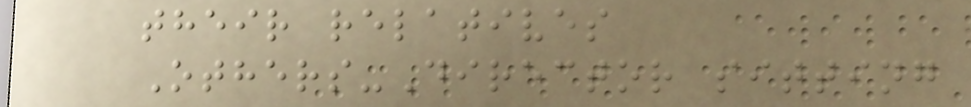their relatives
Others-Director sitting
